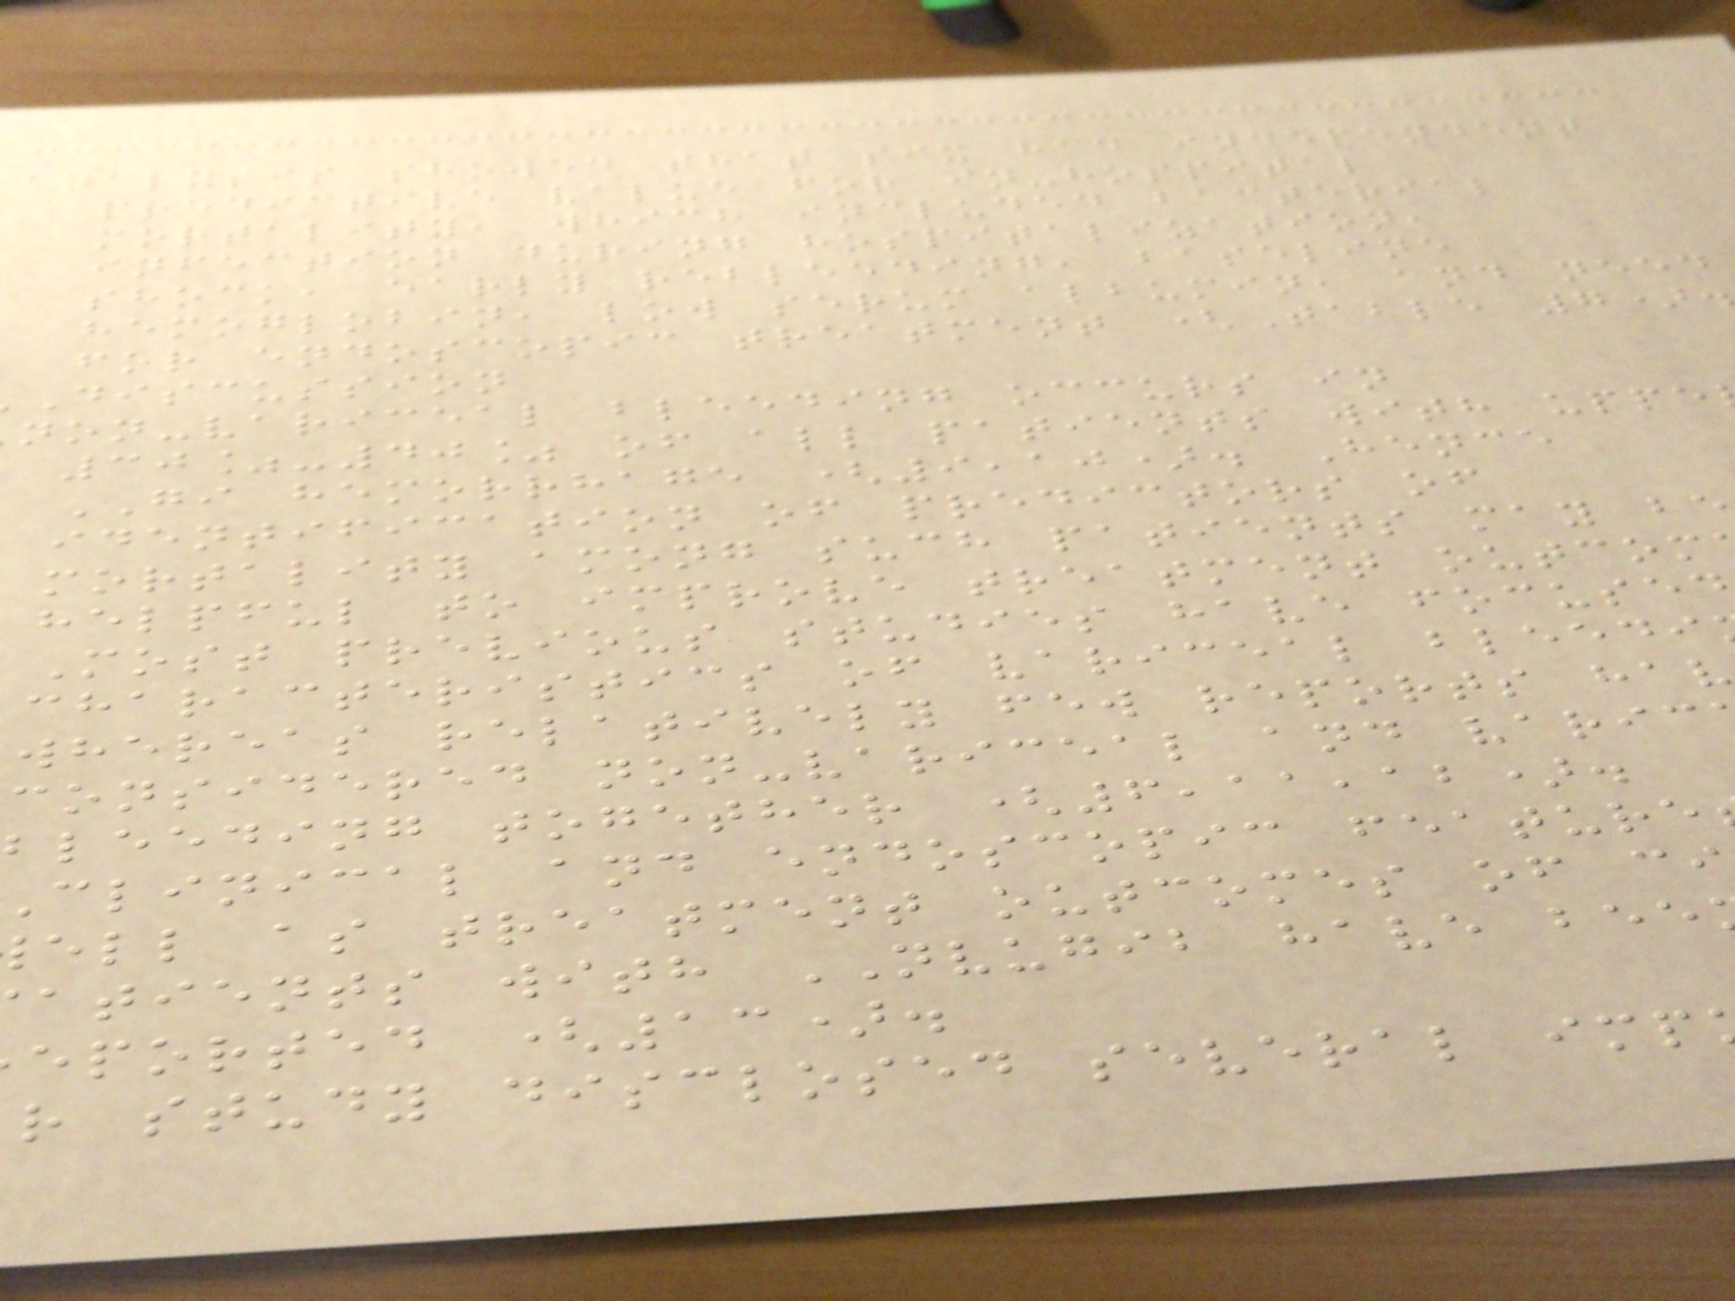analysis showed that six had independent
predictive value for in-hospital
mortality, which included bacterial
infection during hospitalization,
shock, early rebleeding, baseline
hemoglobin, low serum albumin, and need
for endoscopic treatment (Table 7).
discussion
non-variceal bleeding occurs in
30%-40% of all patients with uppe
GI hemorrhage (9,10). Hence
identification of predictors of
mortality among such patients may be
helpful to improve treatment outcom
Most previous studies have focused
characteristics of variceal bleedi
whereas relatively few reports hav
considered non-variceal and varic
bleeding together (6,11,12).
clinical and endoscopic feature
ell as treatment outcomes of ci
atients with NVUGIB have bee
eported (13).
r study disclosed several imp
